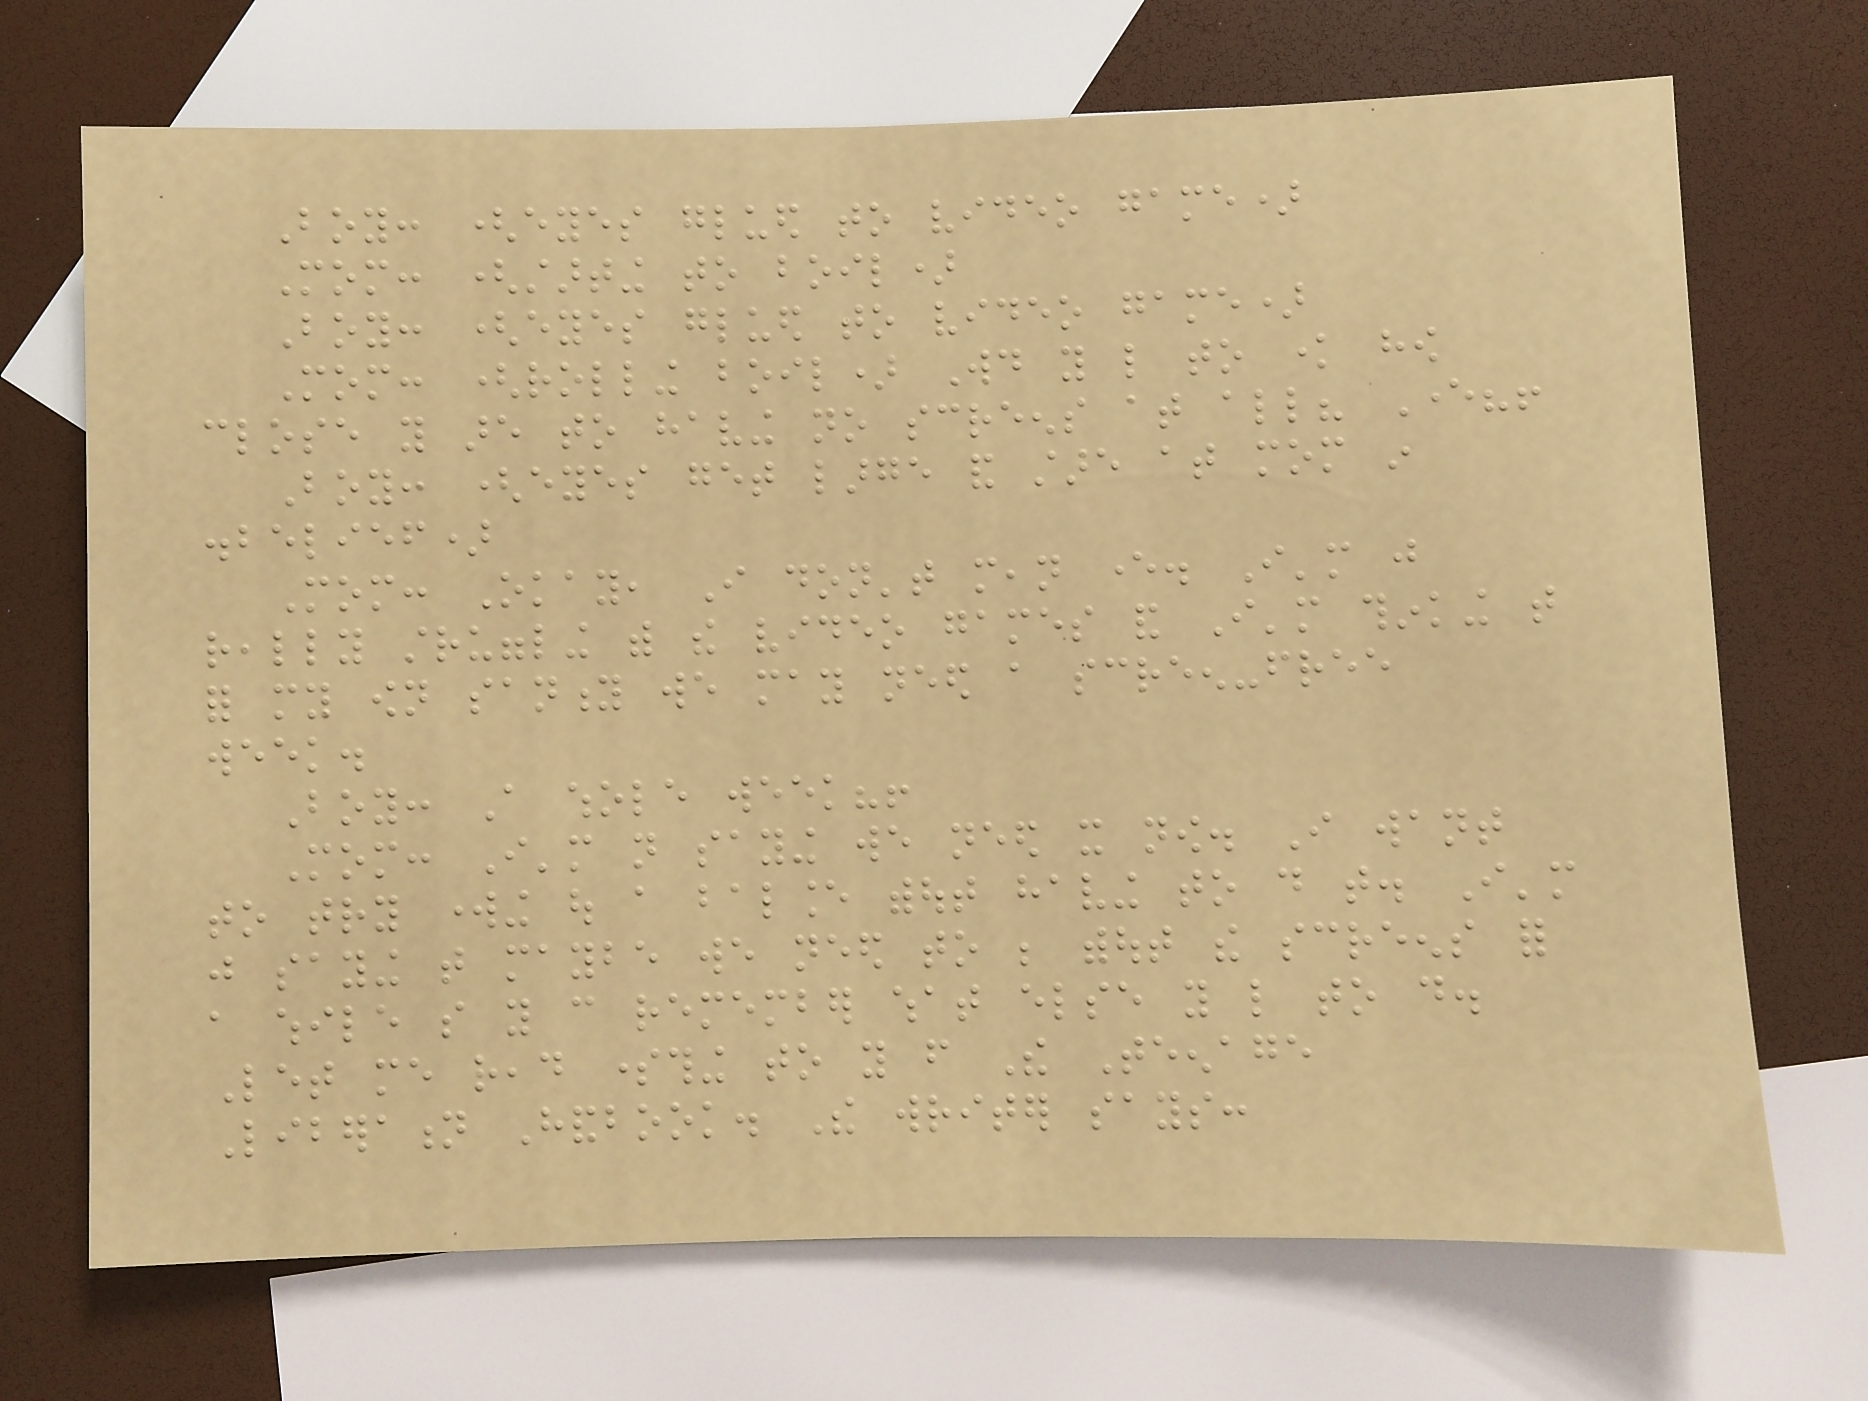Boy: (eyes glued to video game)
Mom: (starting to boil)
Boy: (eyes glued to video game)
Mom: (rolling boil) Would you like to know how
close you are to having no screens at all? Ever?!
Boy: (eyes get large and stare at mom in
disbelief)
Mom: Okay, I don't mean ever. I'm just
really struggling with the video games and I'm thinking that
for my own sanity we may need a screen-free
week.
Boy: A whole week?!
Mom: I'm not saying we need it now. I want
to try working out a balance without having to do that. I'm
just saying that maybe we need to be without the screens for
a while so you can remember what else you like to do.
Let me read something to you from The Teenage
Liberation Handbook. The writer says:
